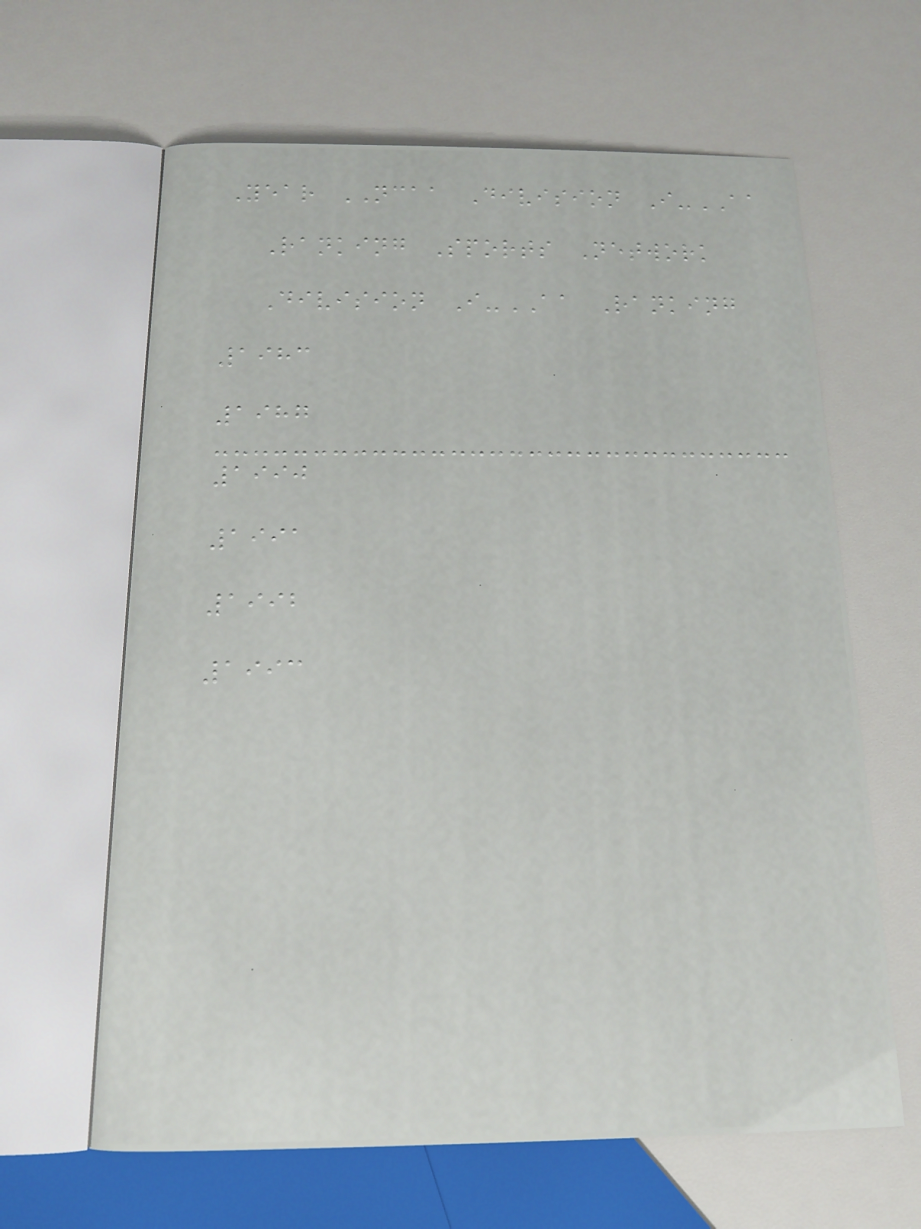Year NCAA Division I-AA
Ranking Sports Network
Division I-AA Ranking
1983
1987
1990
1991
1992
1993
